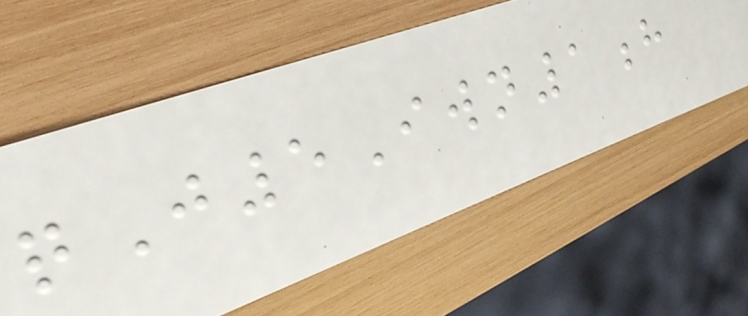qJ5Iwn1h
